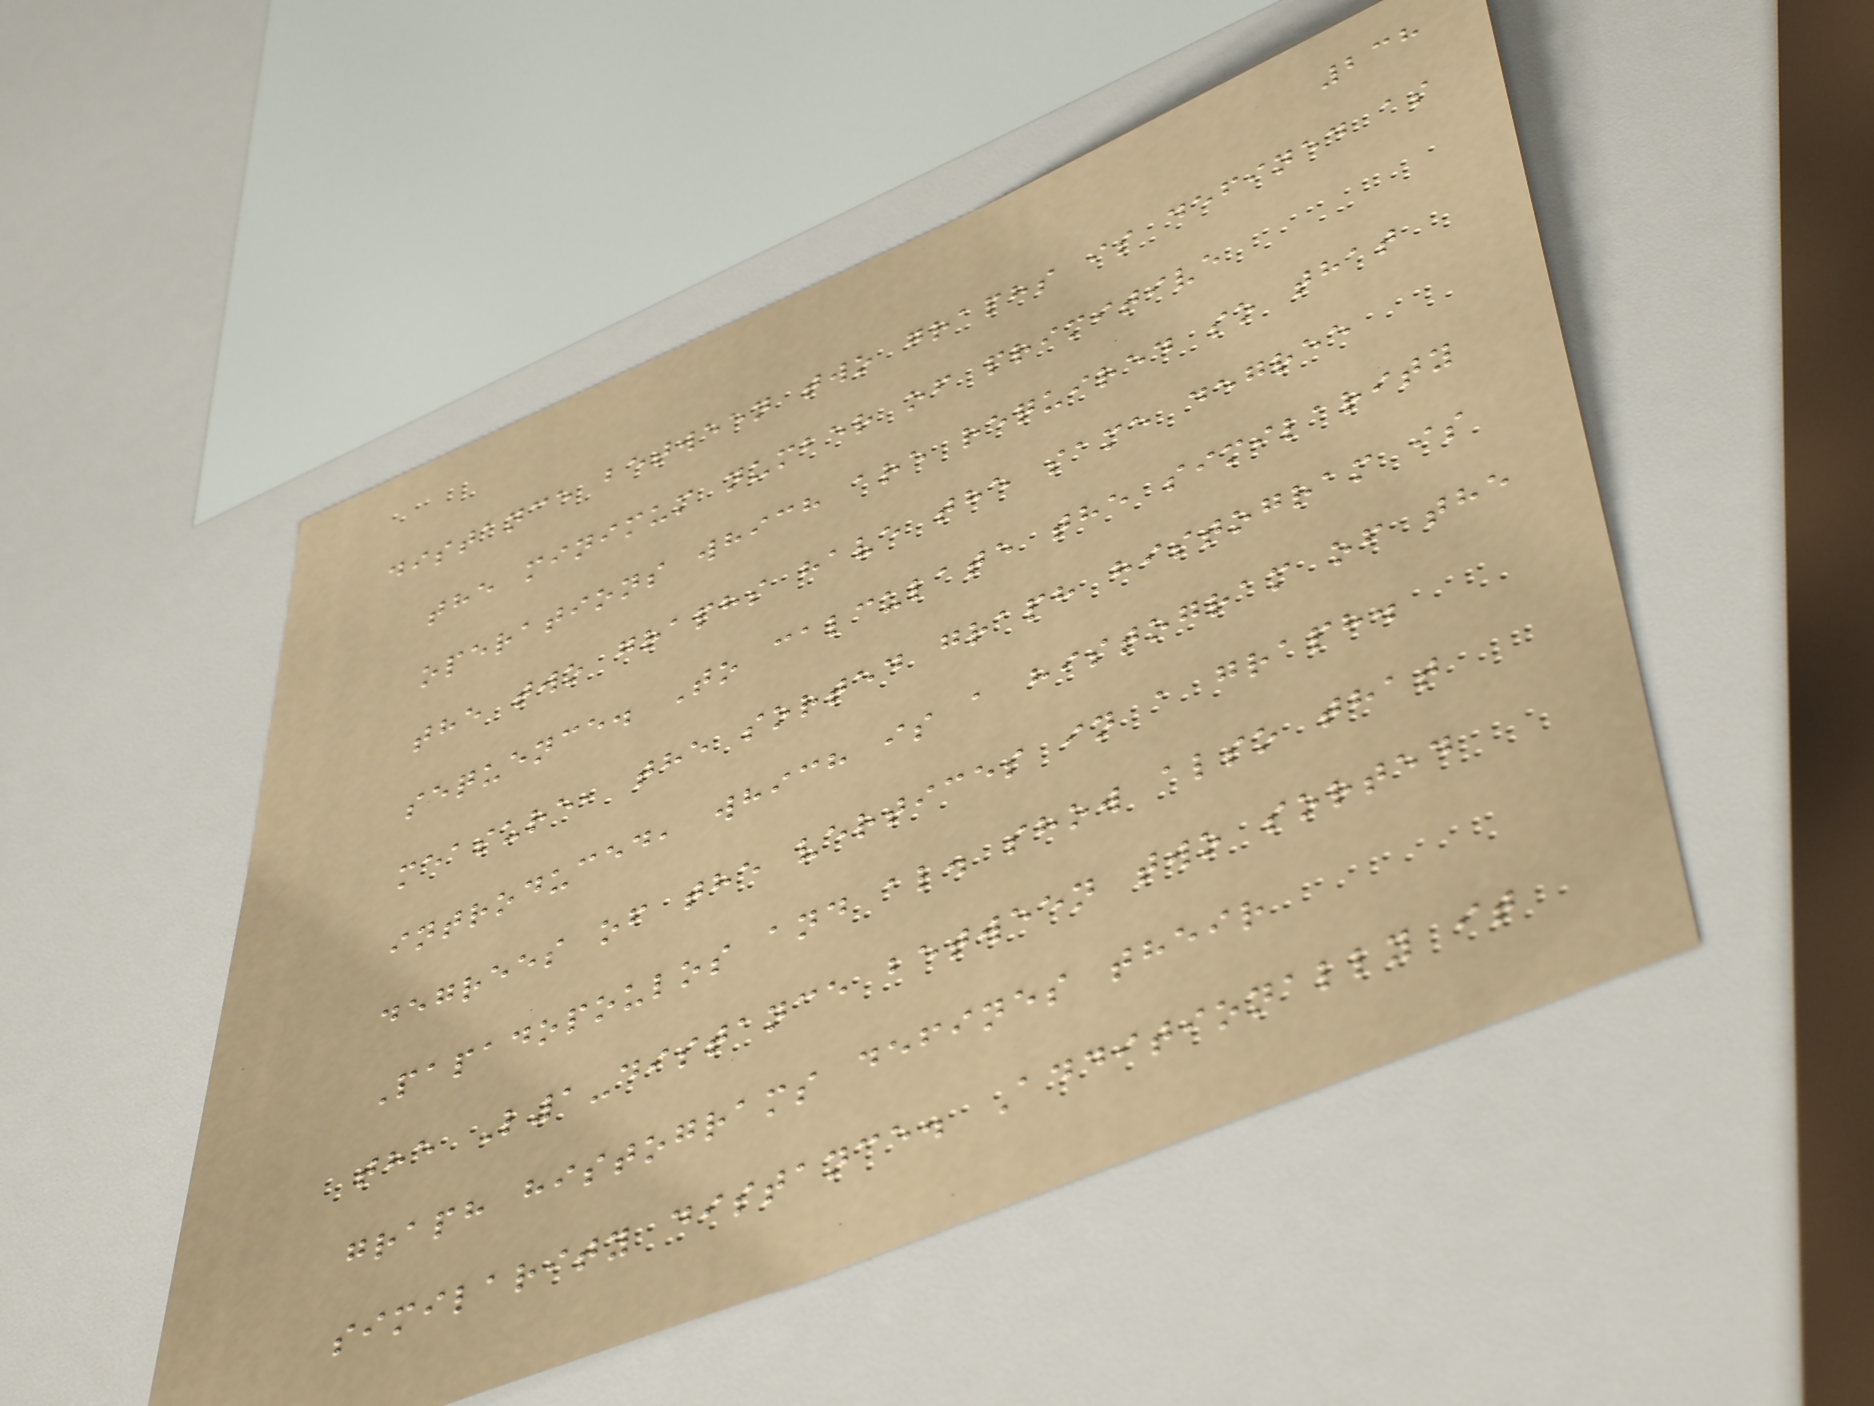238
distance between two graphs is defined as
the minimum number of primitive
operations which are required so that
the two graphs have the same degree
sequence. To calculate the similarity
measure, the sorted graph histogram is
introduced, which is a histogram of the
degrees of the vertices in a graph.
Papadopoulos and al. show also that
the L1-distance between two sorted
graph histograms defines their
similarity distance. Additionally it
